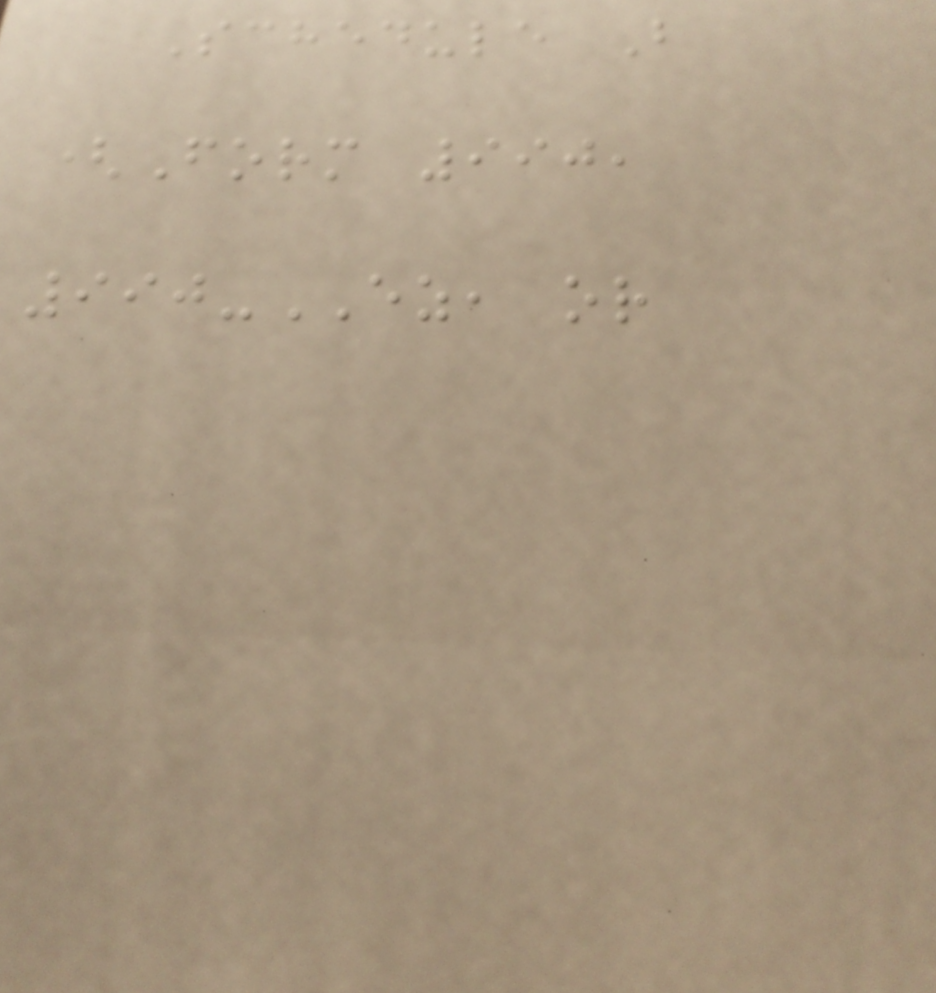Schedule B
(Form 990,
990-EZ, or
